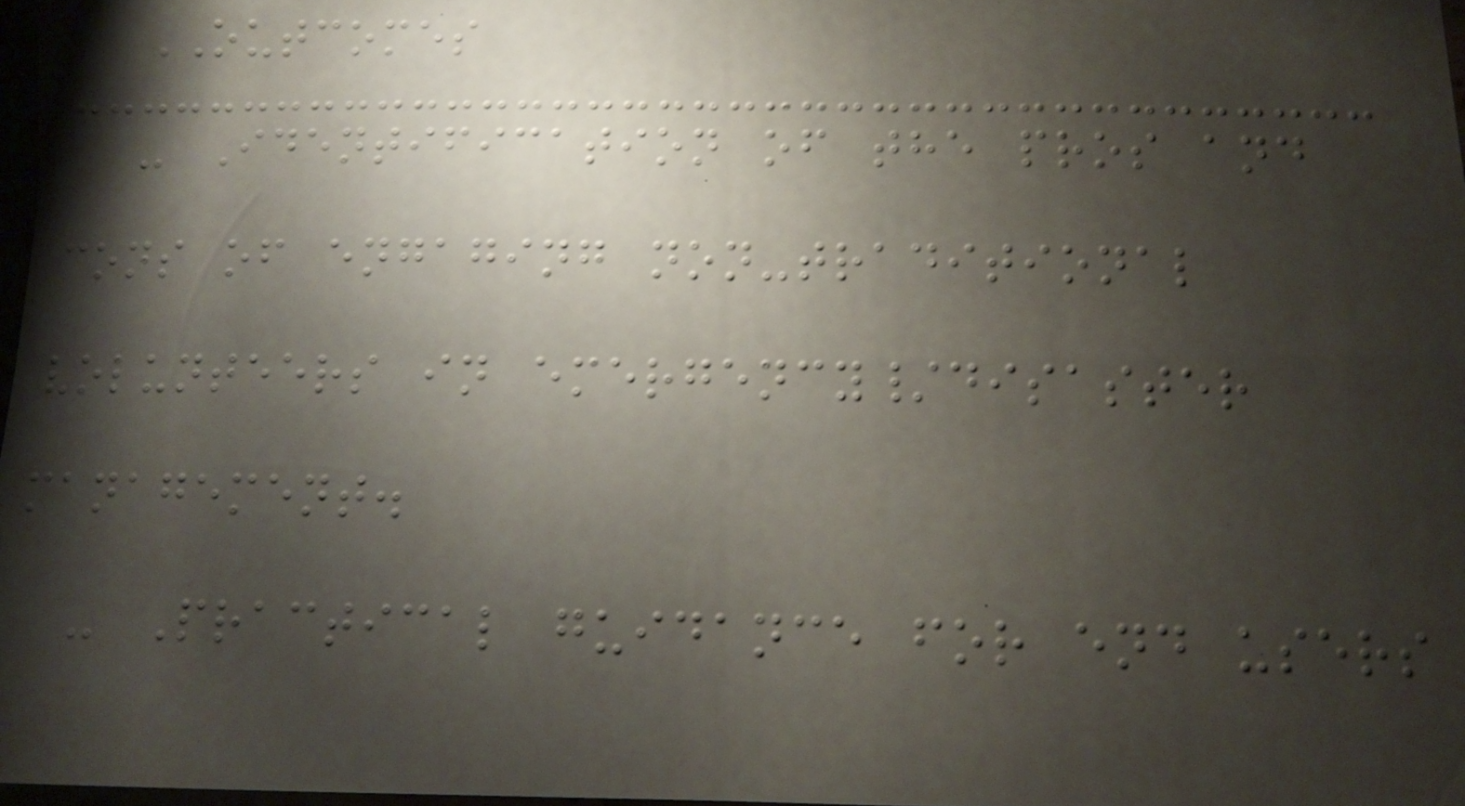OUTCOMES
- Identification of the pros and
cons of engaging non-traditional
volunteers in emergency/disaster
management.
- Practical guidance for end users
